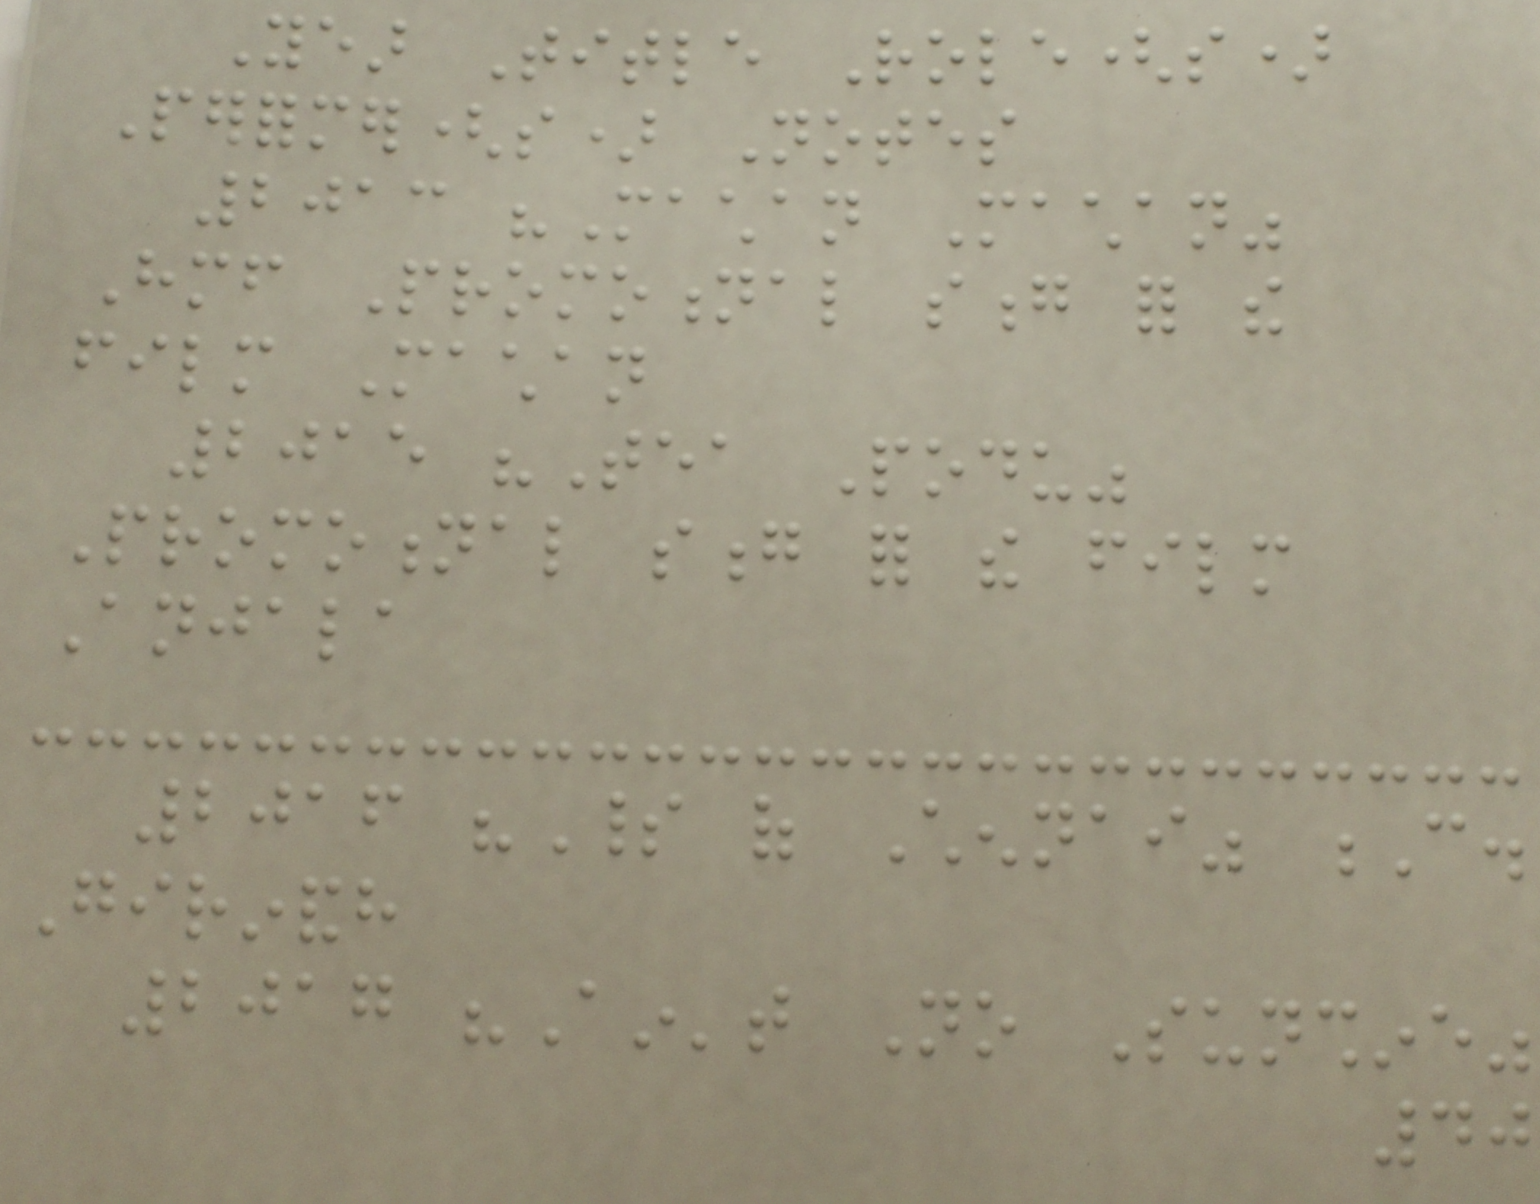Year Title Role(s)
Performer(s) Notes
2013 "Machan Machan"
Himself Promotional song for the
film Machan
2015 "Tea Podu"
Promotional song for the film
Anjala
2016 "Spirit of Chennai" C.
Girinandh
2017 "Ain't No Sunshine"
40
